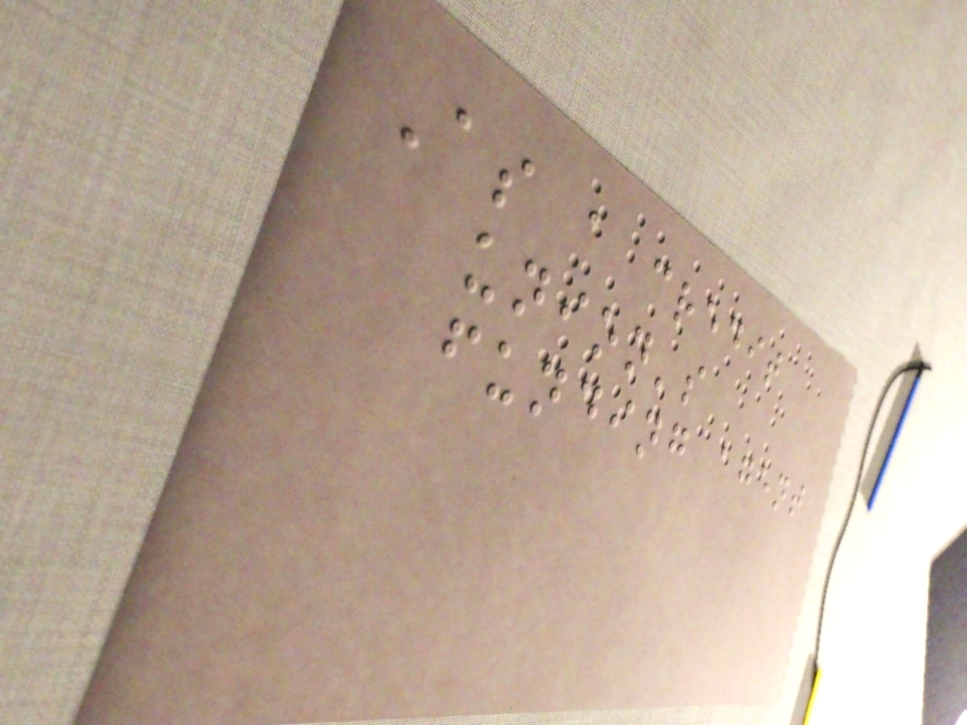As a credit
union's
funding agent
